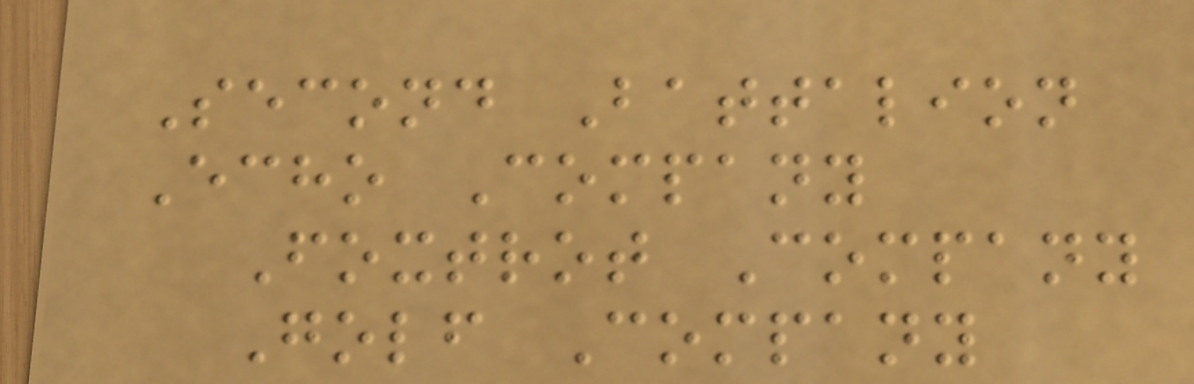Second Battalion
Echo Company
Foxtrot Company
Golf Company
